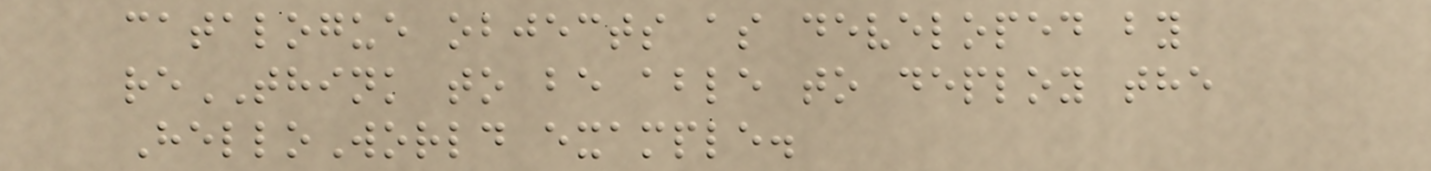catalogue objects as developed by
reTHINK to be able to deploy the
HelloWorld example.
